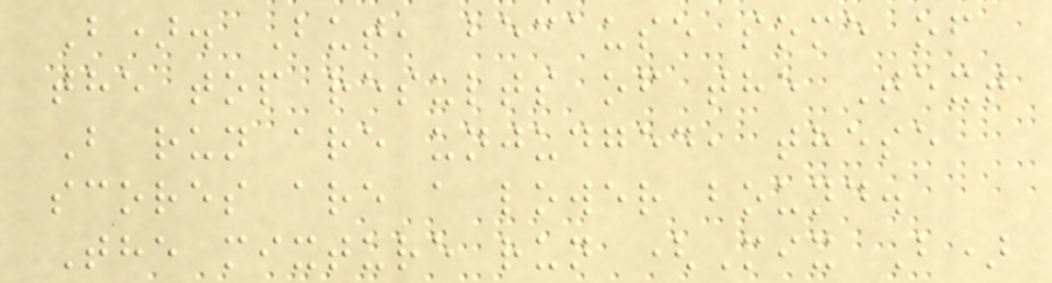B). But, because some of
the top results of the Text
B run are unjudged, these
scores are a lower bound.
The mixture run (Mix B)
